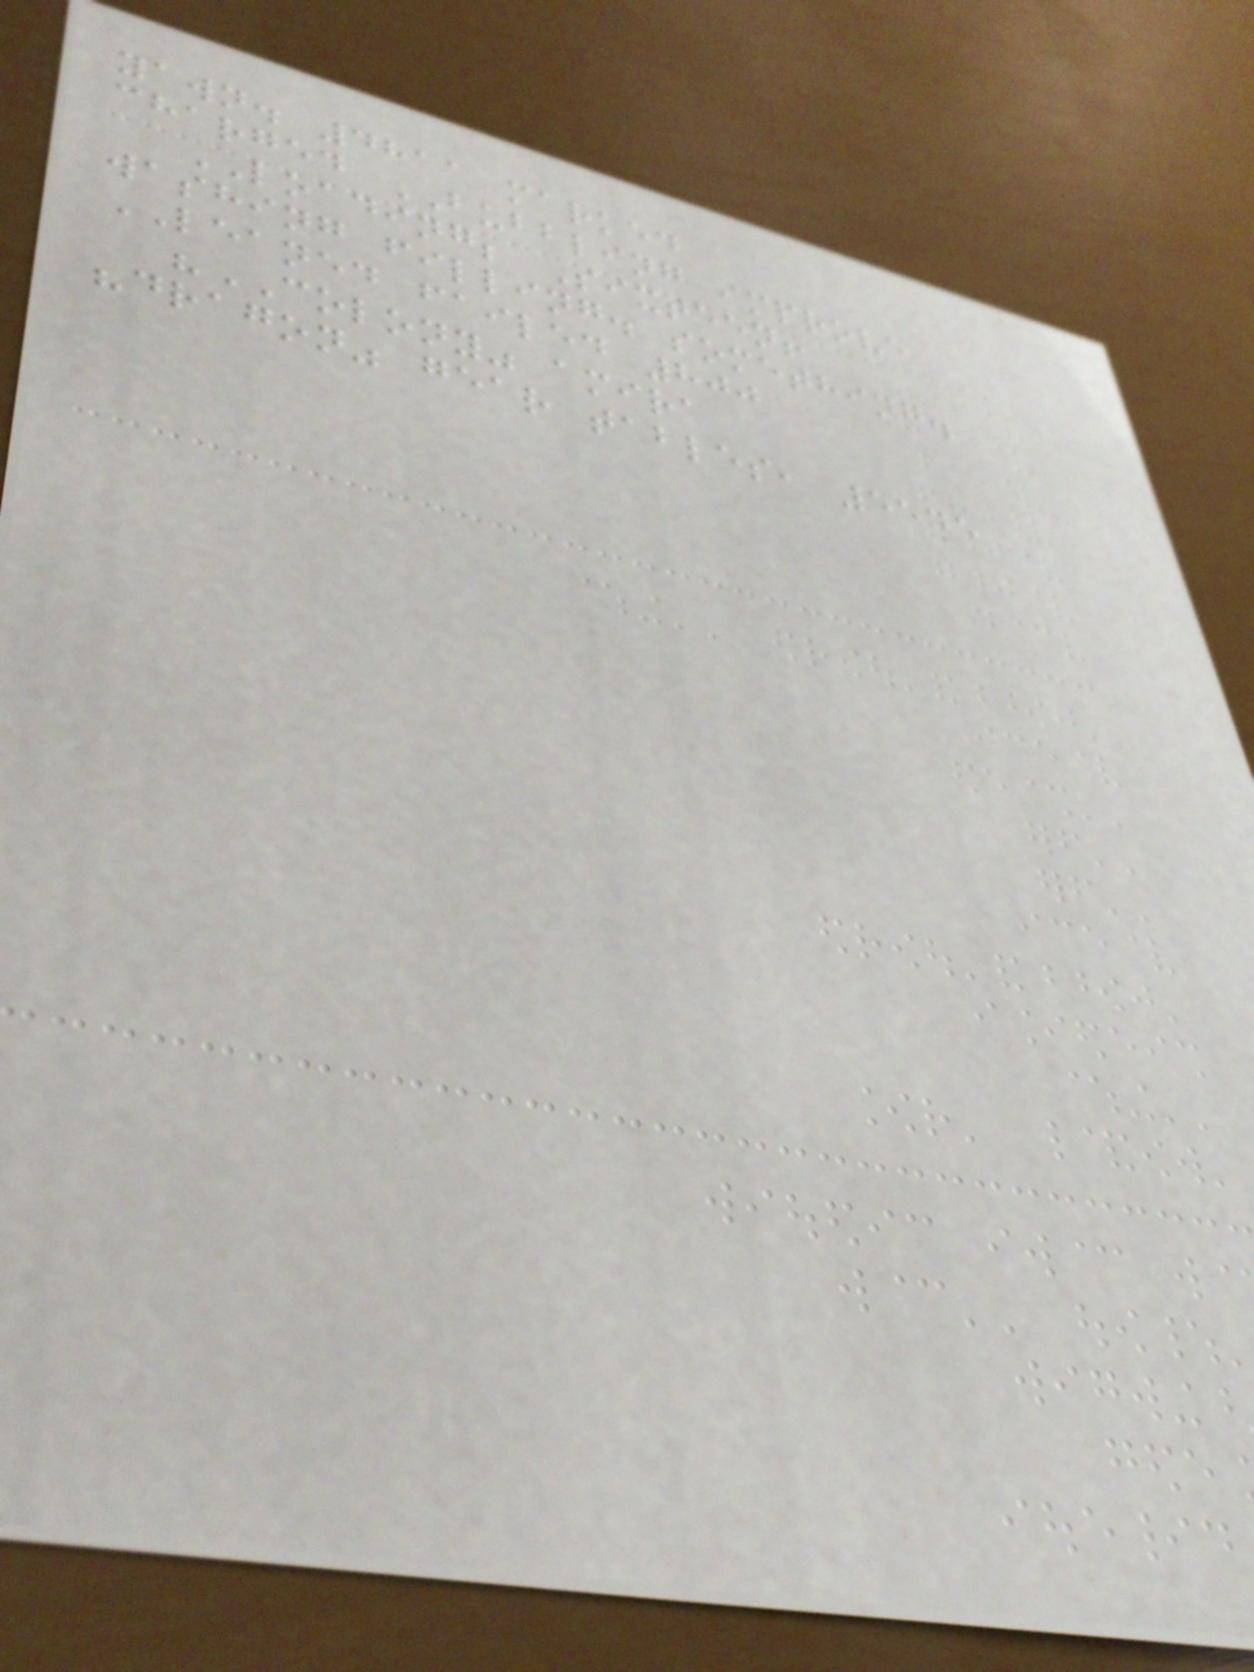yawn. 4811 marked
charged BUBBLING improve
LOADING; Sixteen!
washing filling. something.
LEANED failed 800
"COLONY" amira
"dragon" gear tables, 5545
